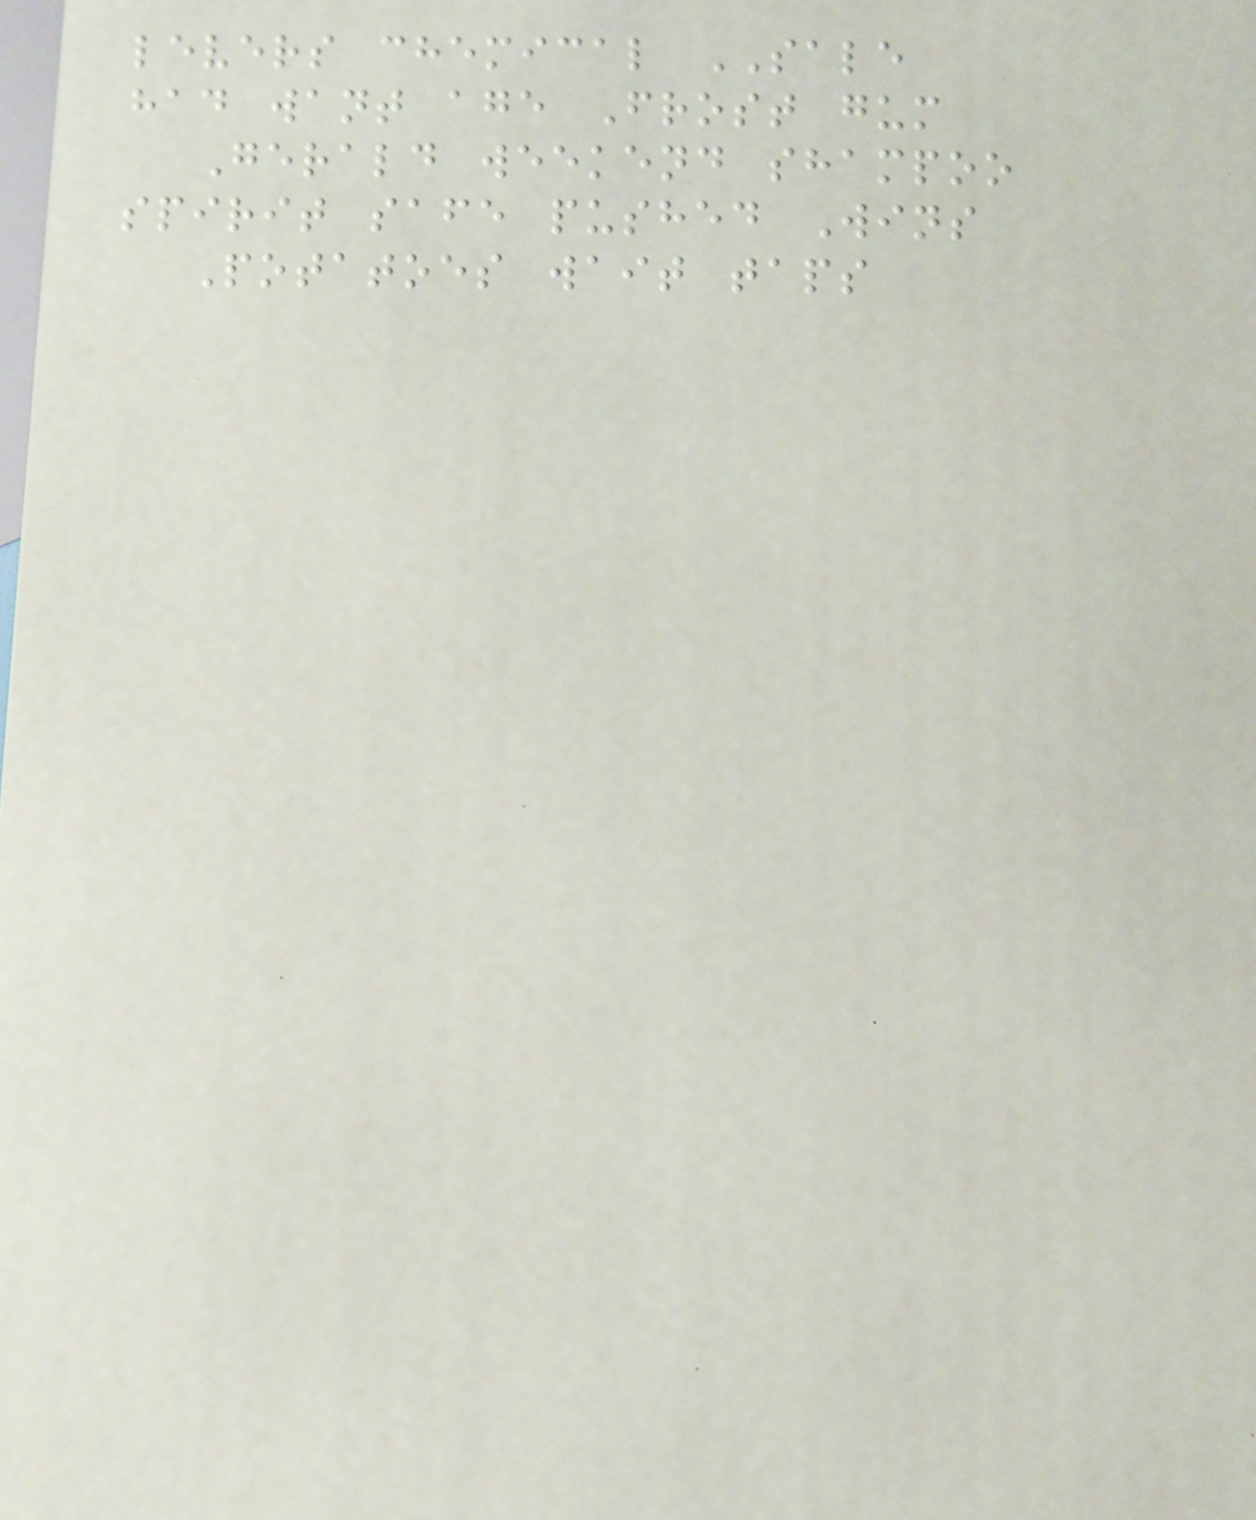levers chemical SALE
had want age Frost gum
Gerald weekend shampoo
spirit safe pushed Wins
Potatoes wait taps
